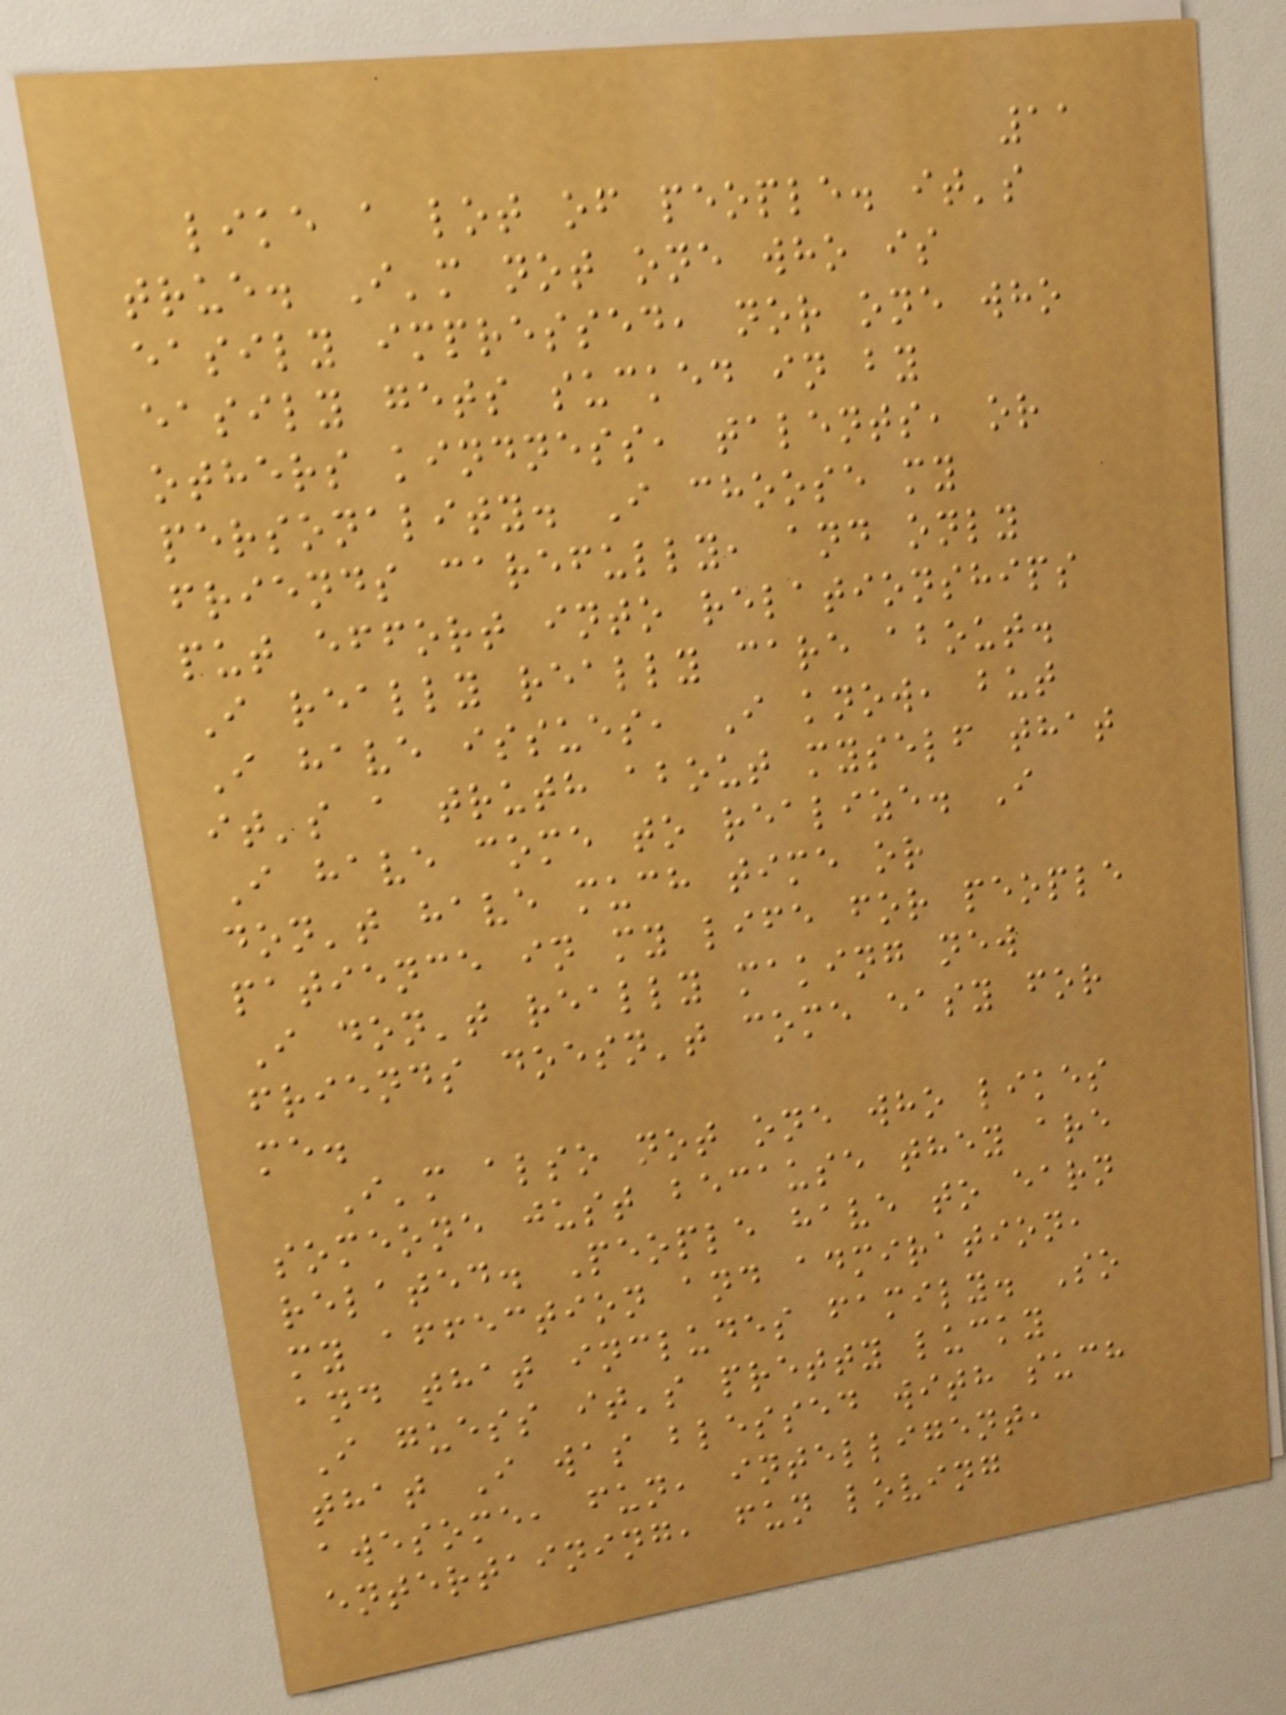11
like a lot of people. it's
true. I'm not one who is
easily impressed, nor one who
easily gets sucked in by
others kindness, talents, or
personality. I choose my
friends carefully, and only
put effort into relationships
I really really care about.
I have issues, I know, but
it's a truth about myself that
I have come to realize. I
don't have much time or
patience in my life for people
I don't really making new
friends doesn't come easy for
me.
I'm also not one who likes
someone just because they are
related. People have to earn
my affection and admiration,
and that includes family. So
I guess it's pretty lucky
that I was blessed with such
awesome, fun, intelligent,
entertaining, fun loving
